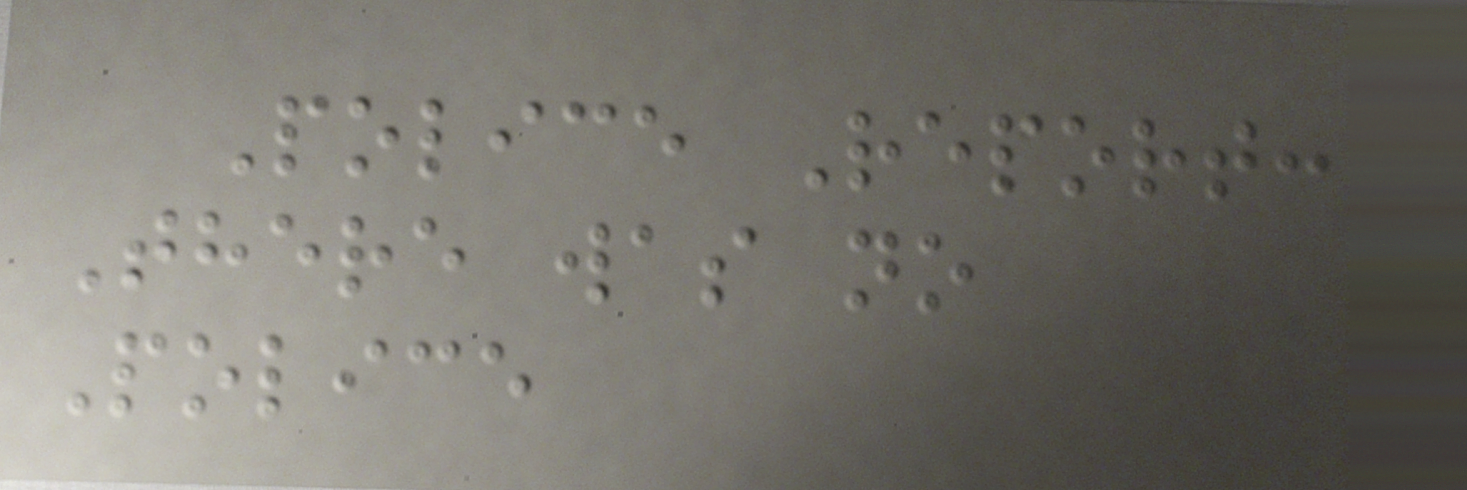Police Report:
There was no
Police
